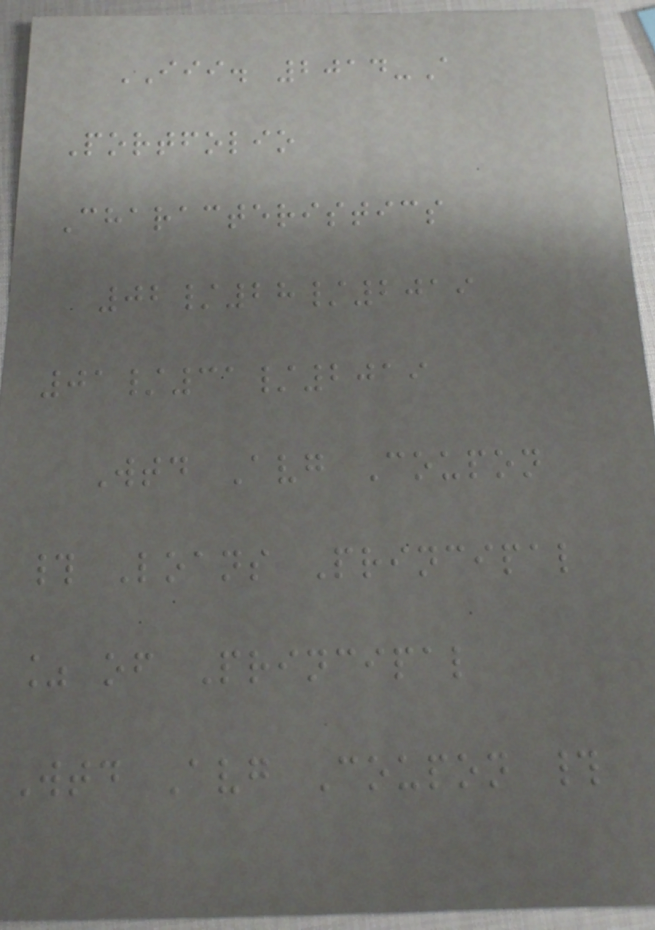III. 2014-A
Portfolio
Characteristics
02/28/2019
01/31/2019
Wtd Avg Coupon
# Loans Principal
% of Principal
Wtd Avg Coupon #
